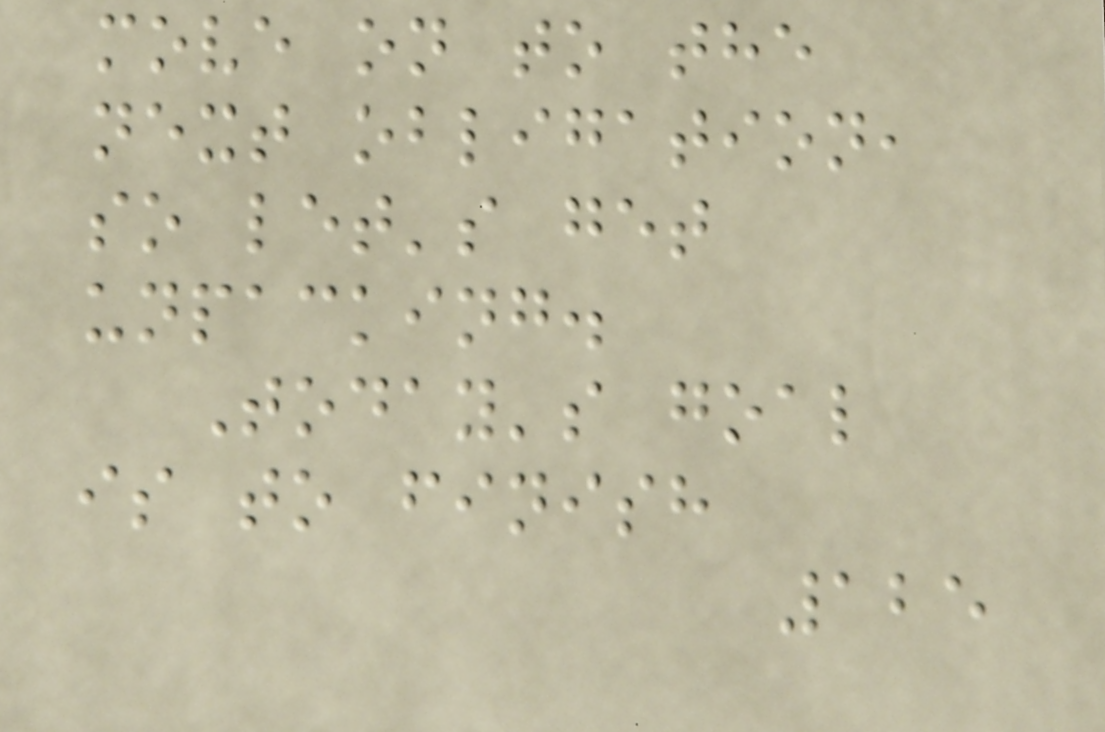move on to the
next obligation,
so let's get
unpacking.
Today's goal
is to finish
125
